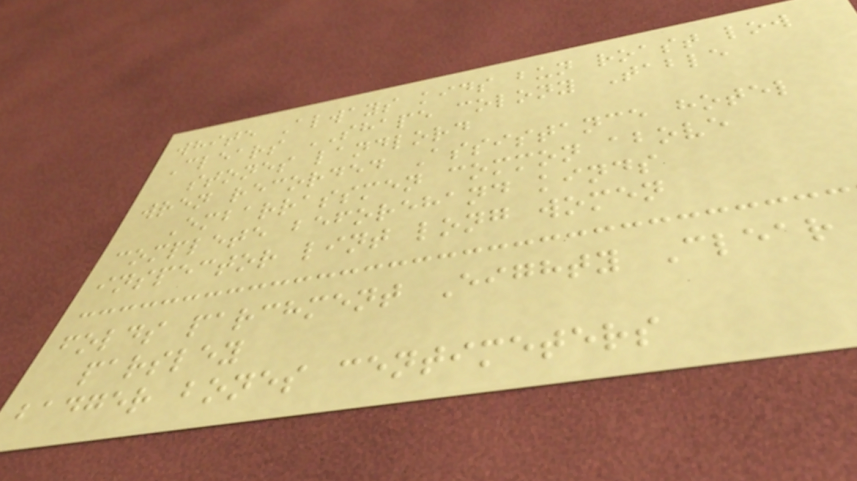white Always kids bun roast low
Clears SHAPE colony Table
stones landlord
wren recorded Assistance hotel
Embarrassmen common above
complete beforehand kinds
inspector lint long women
folds parchment Eighty Clear
parsley
badger bones centimeters
